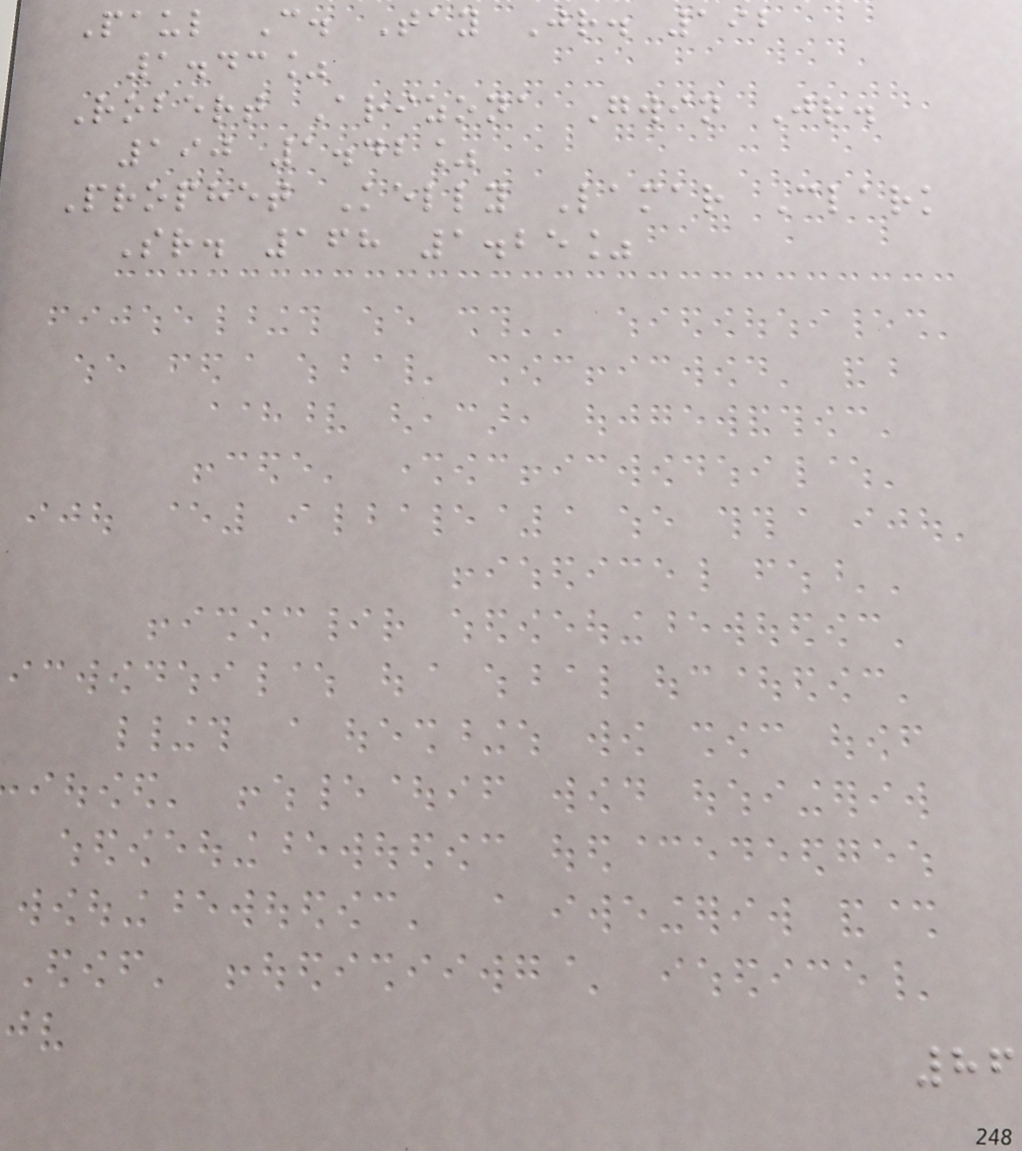Paul C. Tay Jr. 192
1.43%
Robert Arizona Gwin Jr.
190 1.42%
Prophet Kelly Lamar Clark
Sr. 168 1.25%
86
